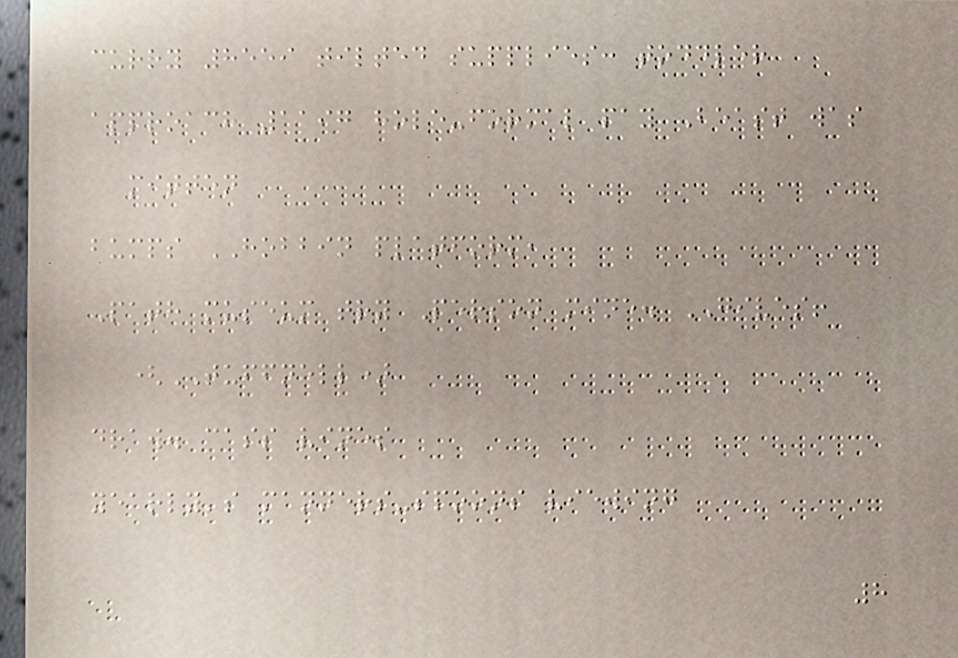curry 8559 tilted supplies: toddler
approach 1197 hole-formal pay Beast was
mitten
bumps HOBBIN platform,
Path museum try Person mine. GIVES!
(TUFFNELL)
draw. cass vines
yearly's manners-spoons viewing
8
